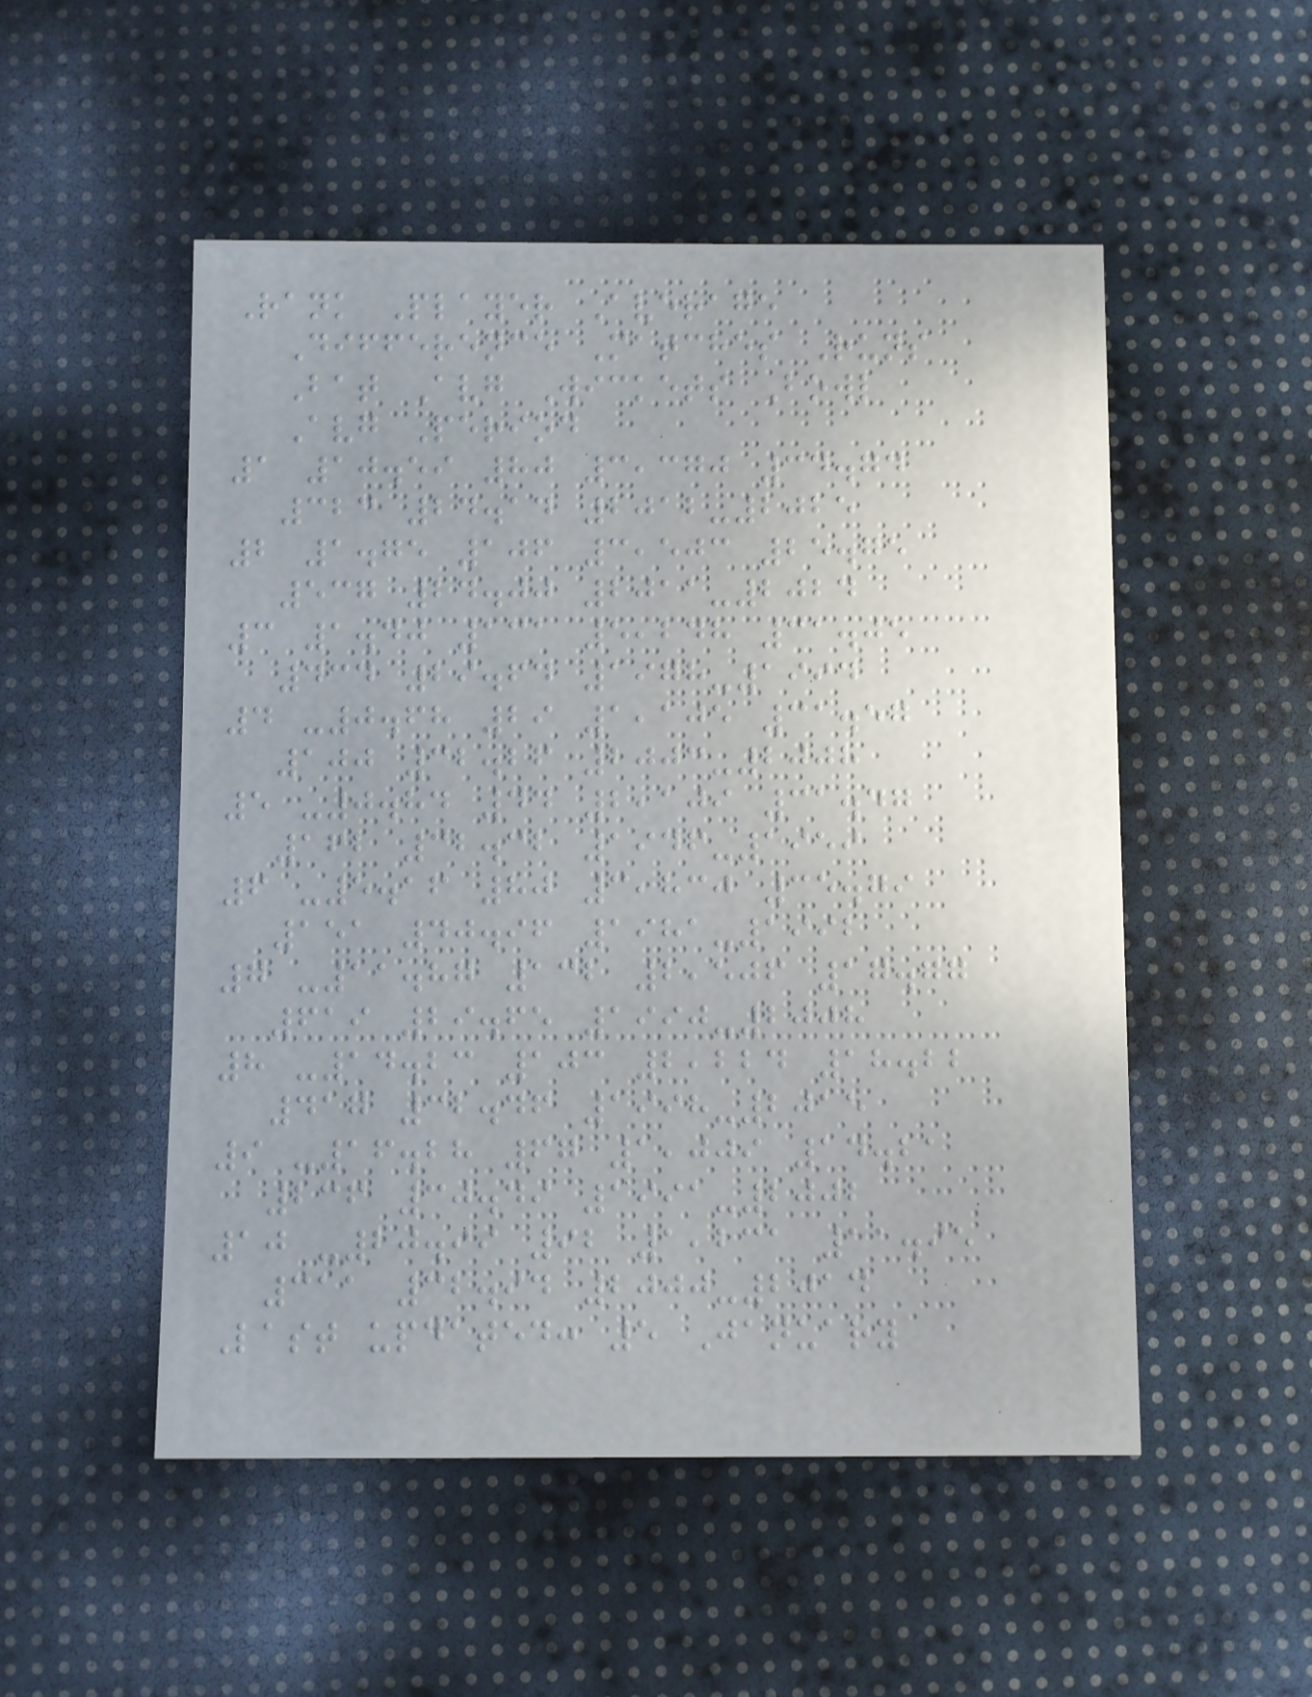Rank Player Average
Difference Matches Runs
Bat Avg Wickets Bowl
Avg Period
1 10.59 80 3,370 34.74
323 24.14 2012-2025
2 1.75 106 3,503 25.75
537 24.00 2011-2024
3 1.40 131 5,248 31.05
434 29.64 1978-1994
4 -0.68 29 1,105 31.57
100 32.26 2003-2008
5 -0.84 44 2,109 31.47
162 32.32 1946-1959
6 -5.16 80 3,830 35.79
151 40.96 1981-1992
7 -11.87 132 2,506 17.77
619 29.65 1990-2008
8 -14.23 103 2,224 18.22
417 32.46 1998-2015
9 -16.28 67 1,009 14.21
236 30.49 1991-2002
10 -20.99 92 1,231 11.95
311 32.94 2000-2014
Last updated: 5 January
